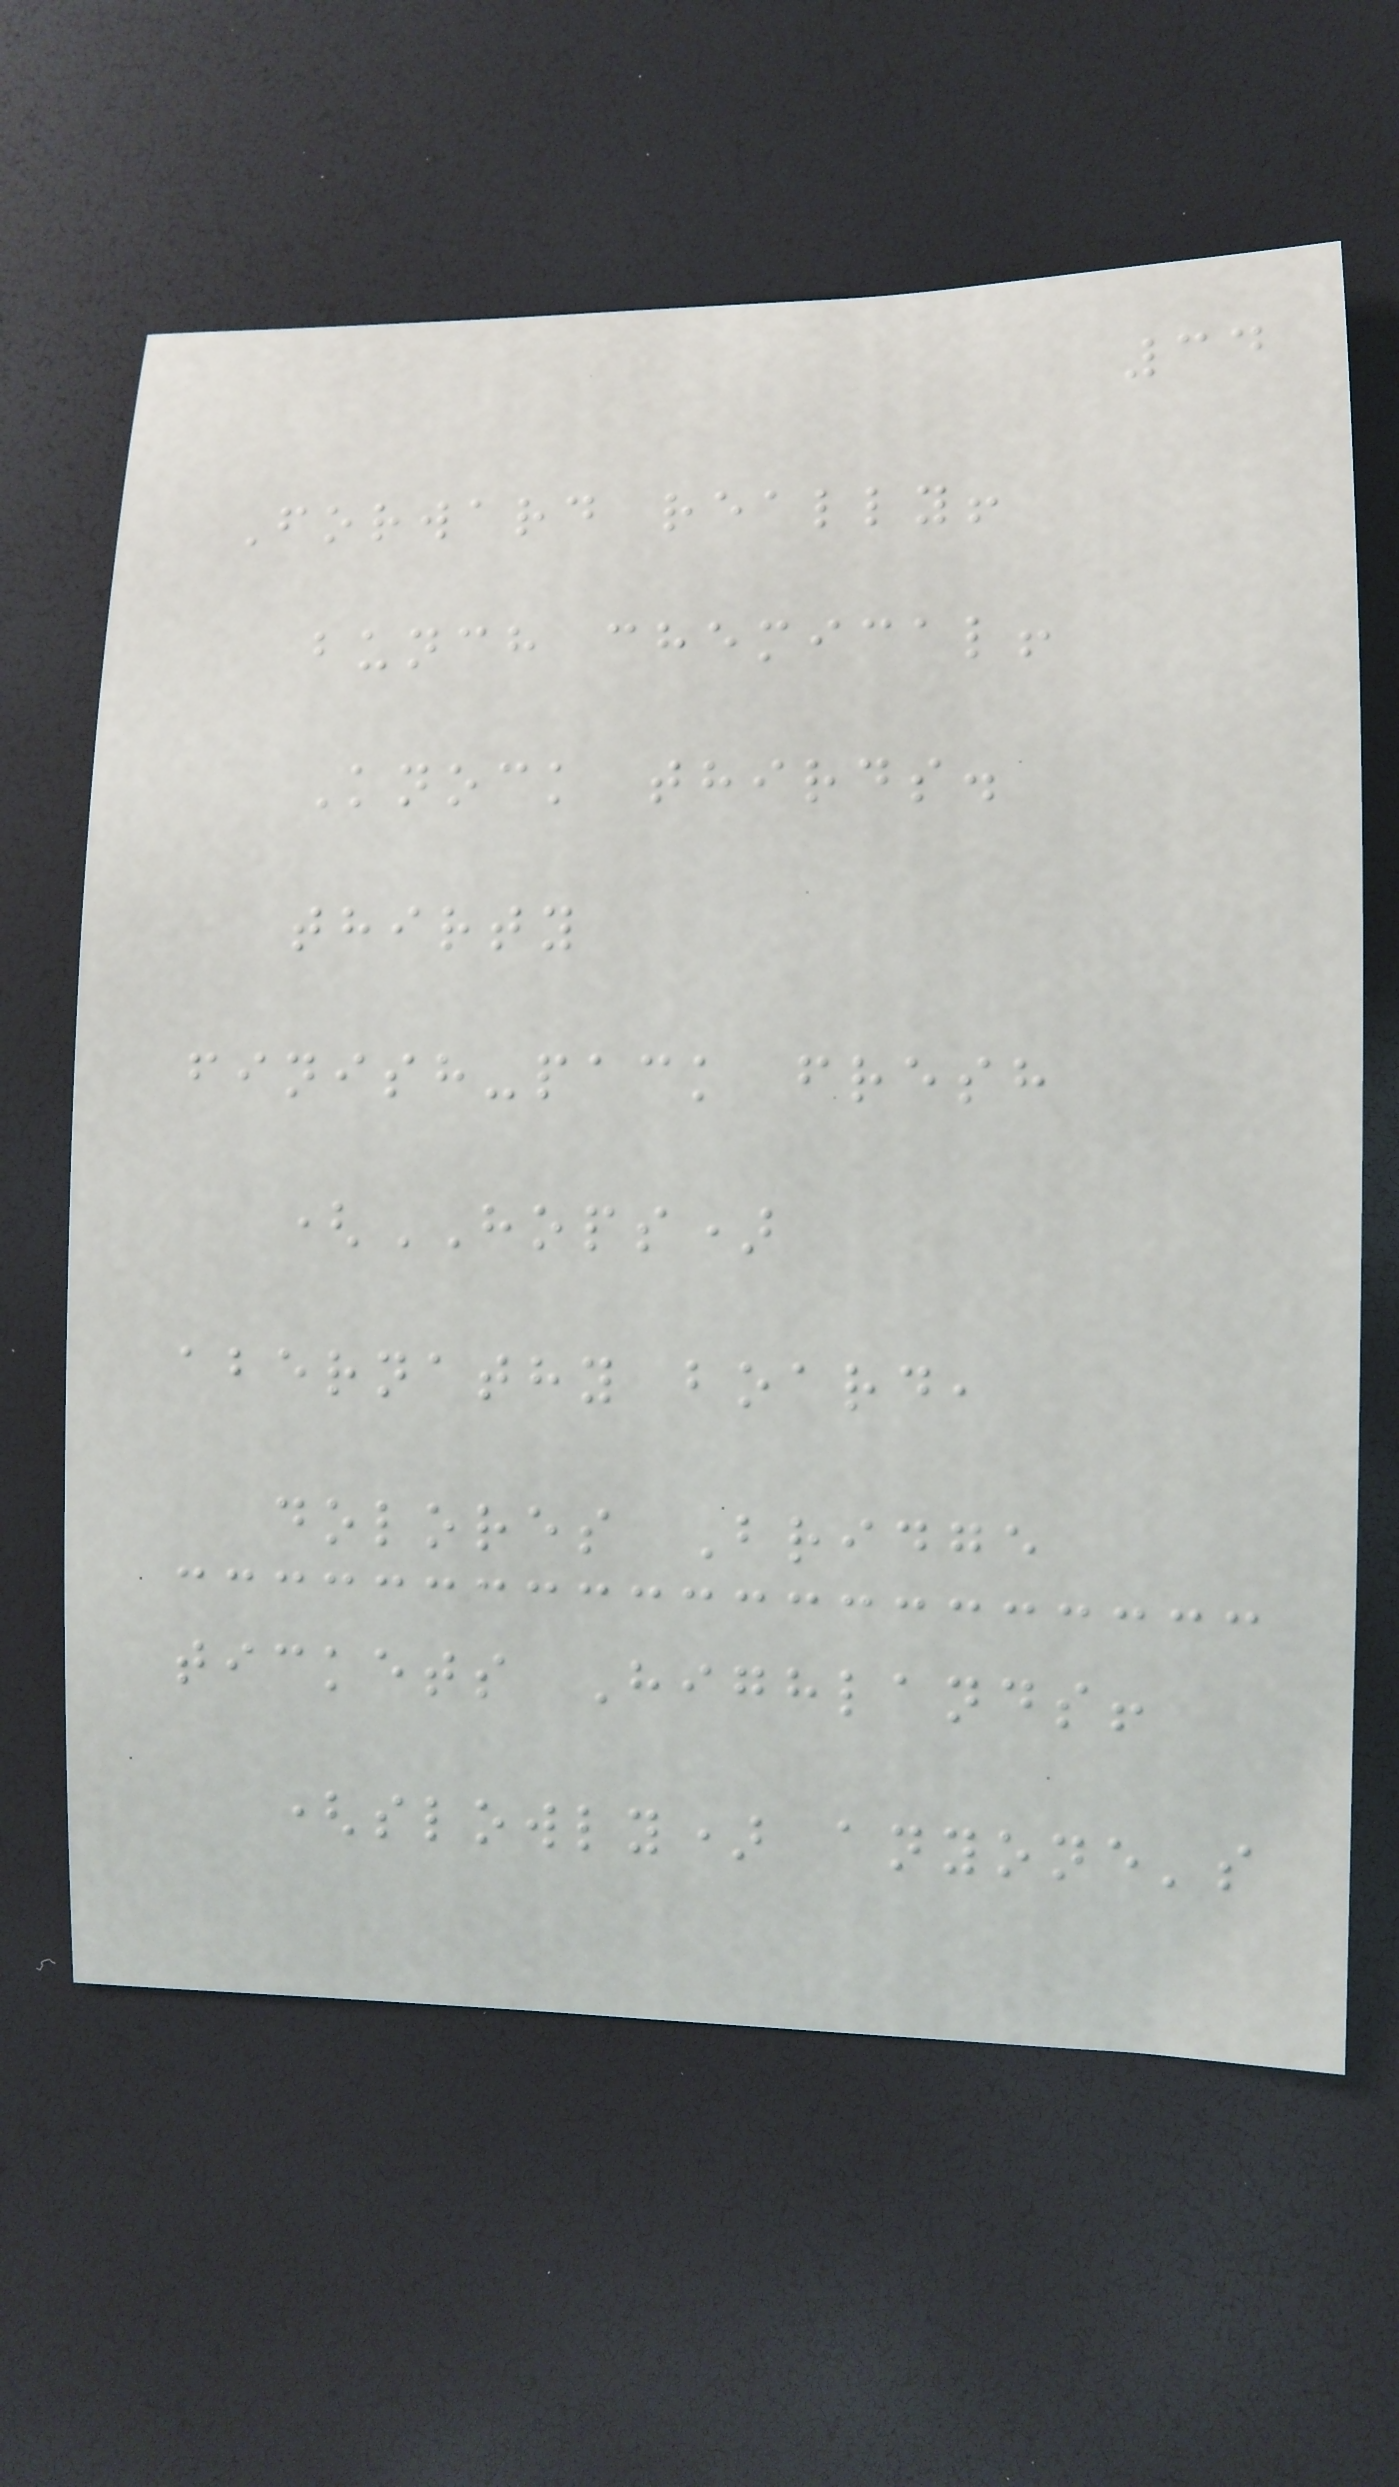34
Forward really!
bunch chemical!
Knock thirds.
thirty
finish-pack fresh
(HOPS)
abernathy board,
dolores Bridge
tickets Highlands!
(slowly) anyone's
